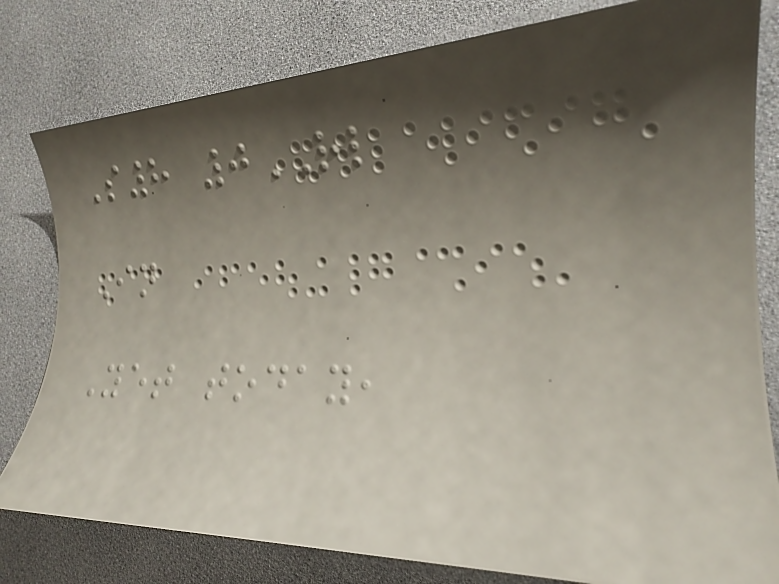S8 0RL
In
Yet today,
